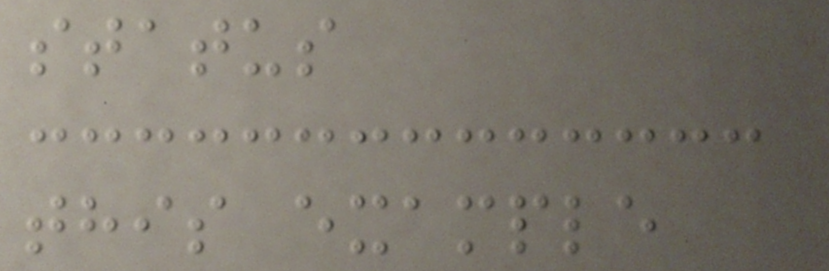status
this example
